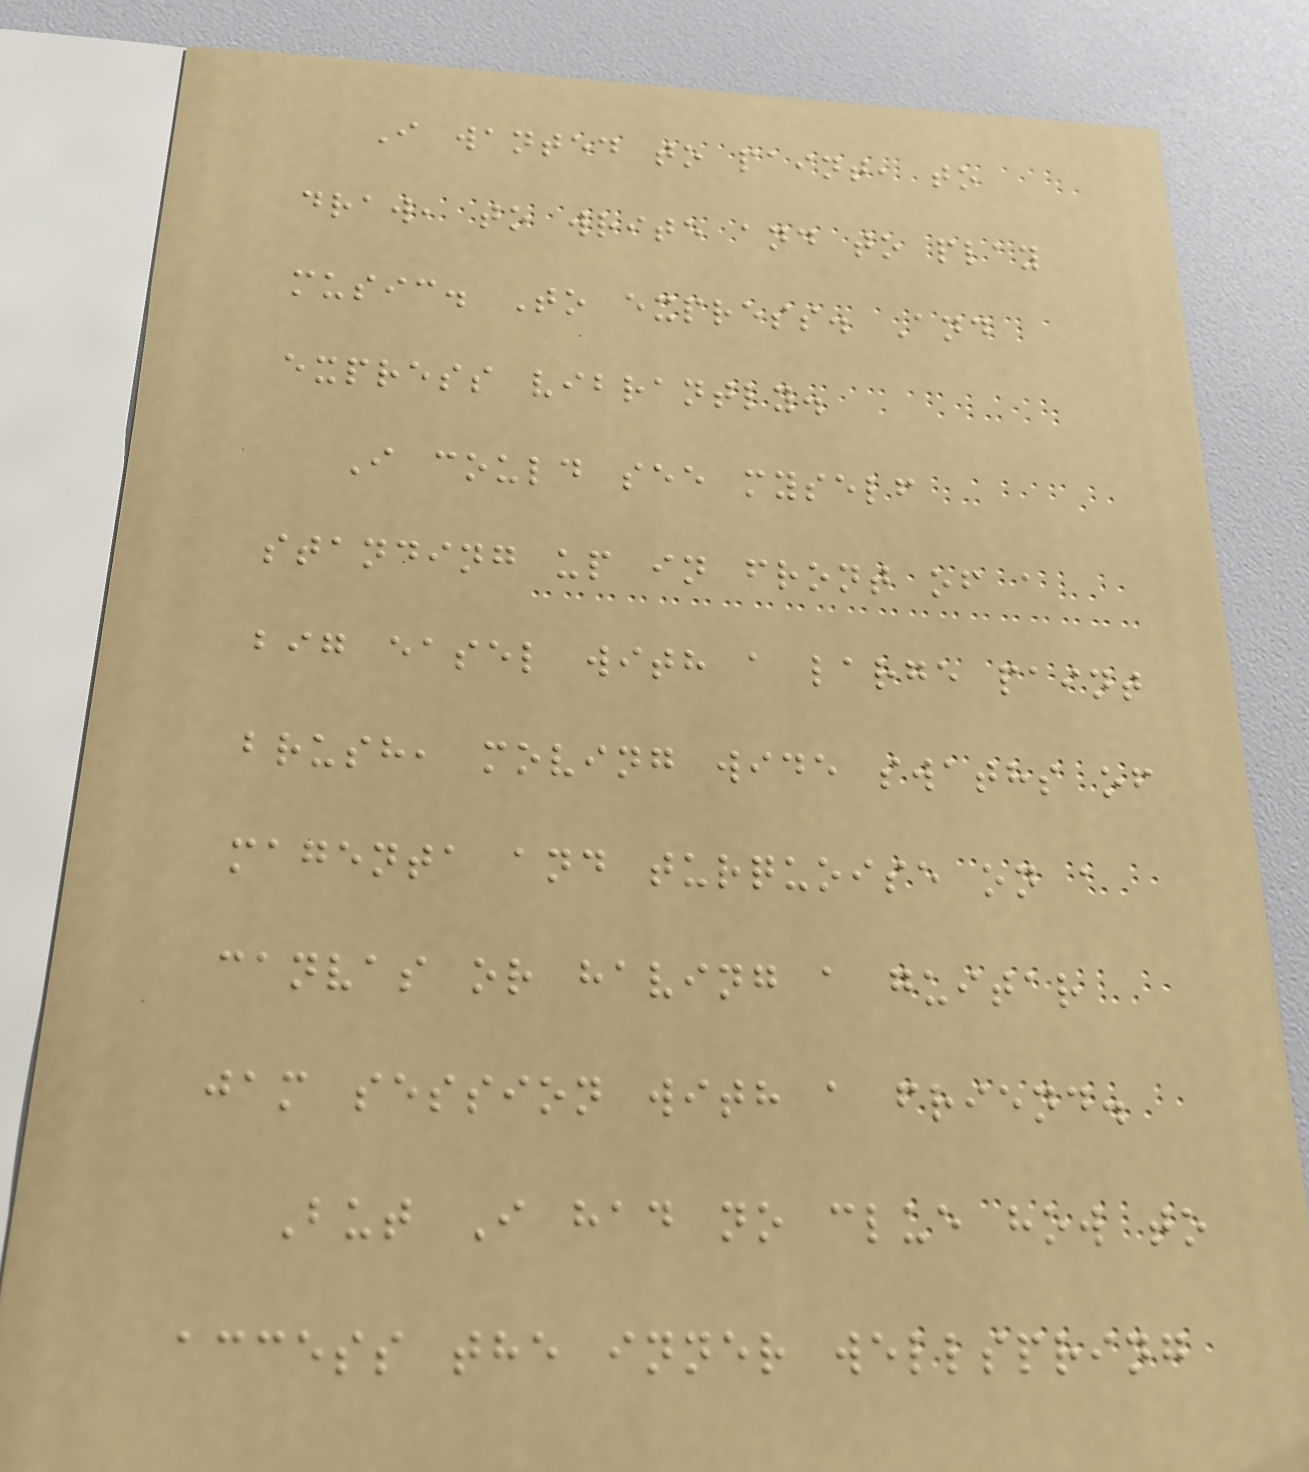I wanted to paint, to
draw, to write and to play
music. To express. And
express vibrantly.
I could see myself
standing up in front of a
big easel with a large paint
brush, moving wide swaths of
magenta and turquoise on a
canvas or having a guitar
jam session with a friend.
But I had no clue how to
access the inner wellspring
